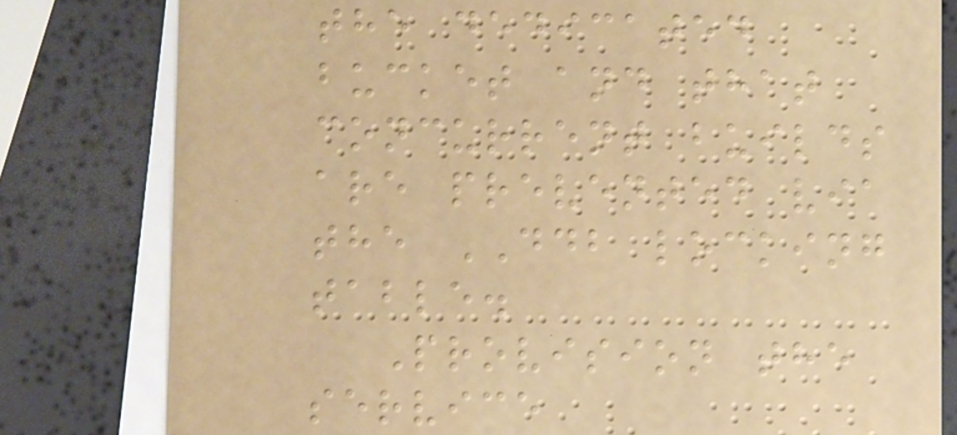the dedicated
bucket and that
concurrent builds
are prevented via
the DDB locking
table.
Provision the
service
